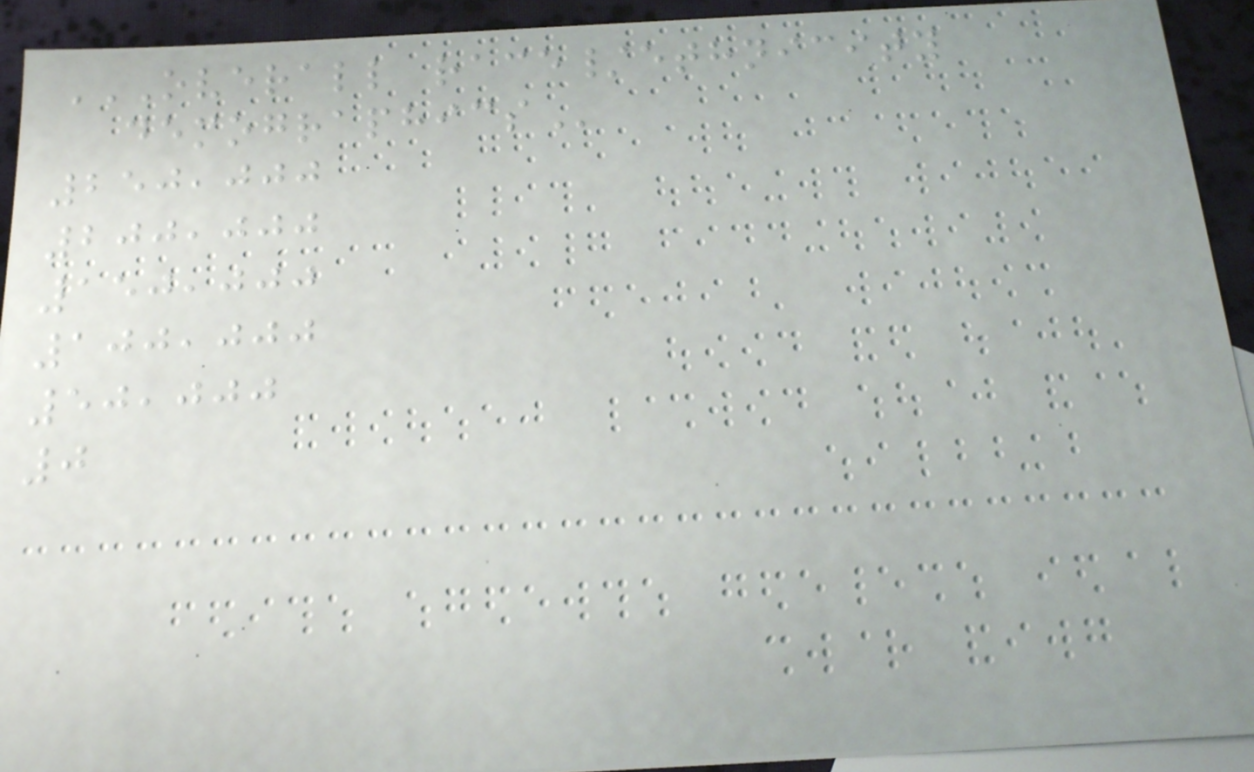OVERALL RACE/ETHNICITY
DEMOGRAPHICS
250,000
200,000
150,000
100,000
50,000
0
